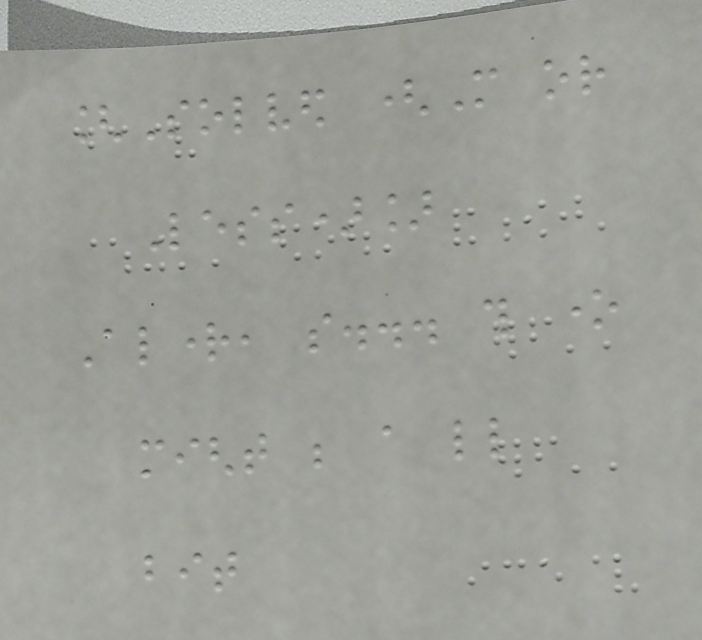[Solved (More or
Less)]
Alright, so... this one
might be a little
bit
